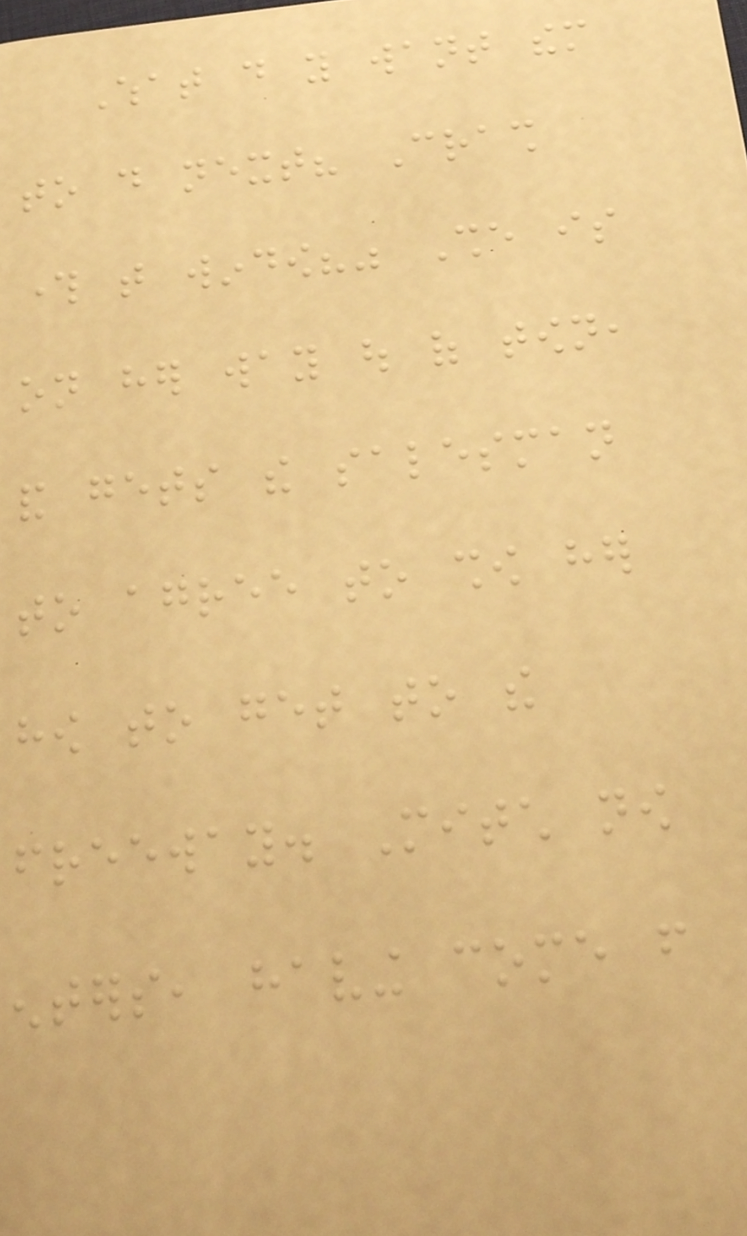What do you want them
to do next? Crash
through that window?" She is
on her way out of town,
and gets the salesman
to agree to show her
how to get to the
freeway. Mitch now
enters, having come from
